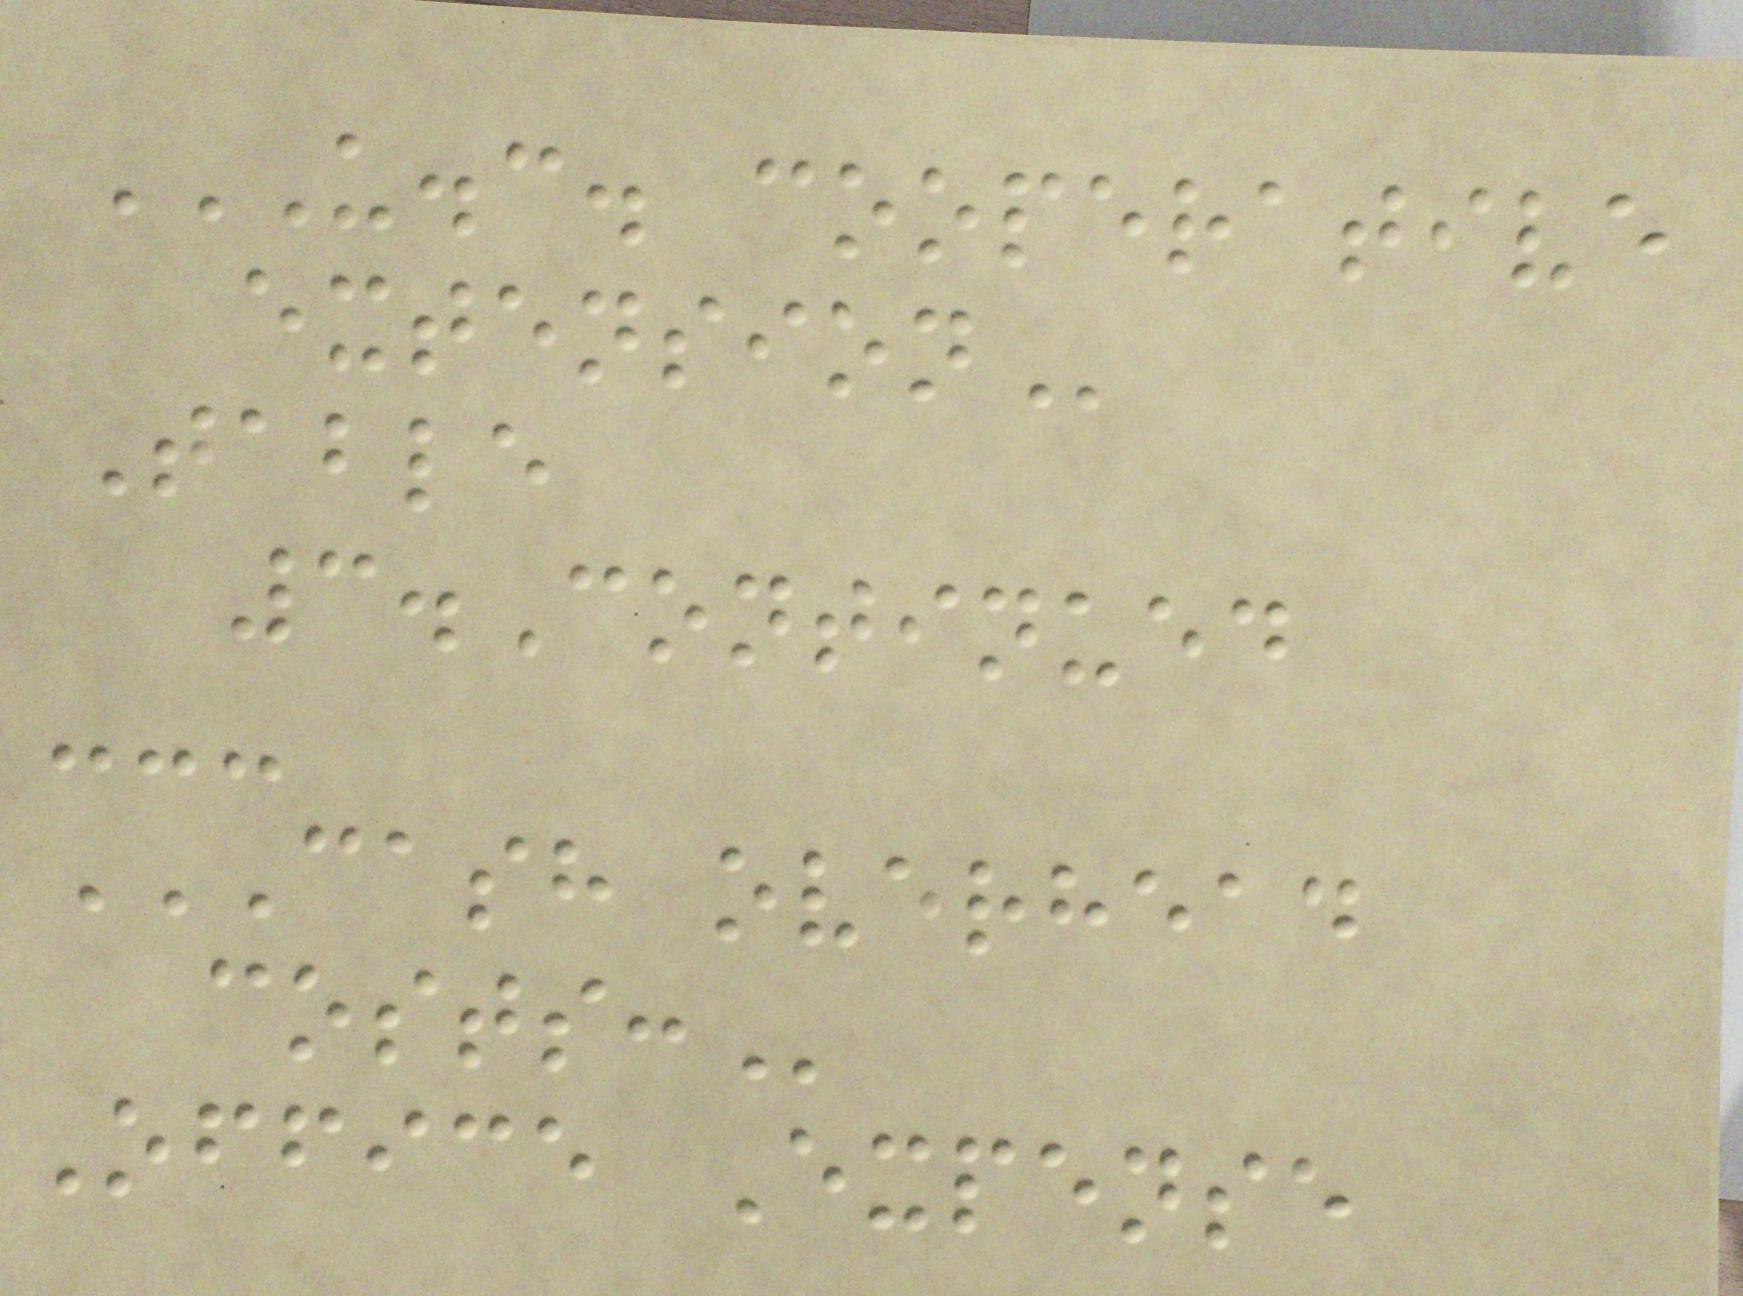U.C. COOPERATIVE
EXTENSION
Table
3.Continued
---
CASH OVERHEAD
COSTS:
Office Expense
